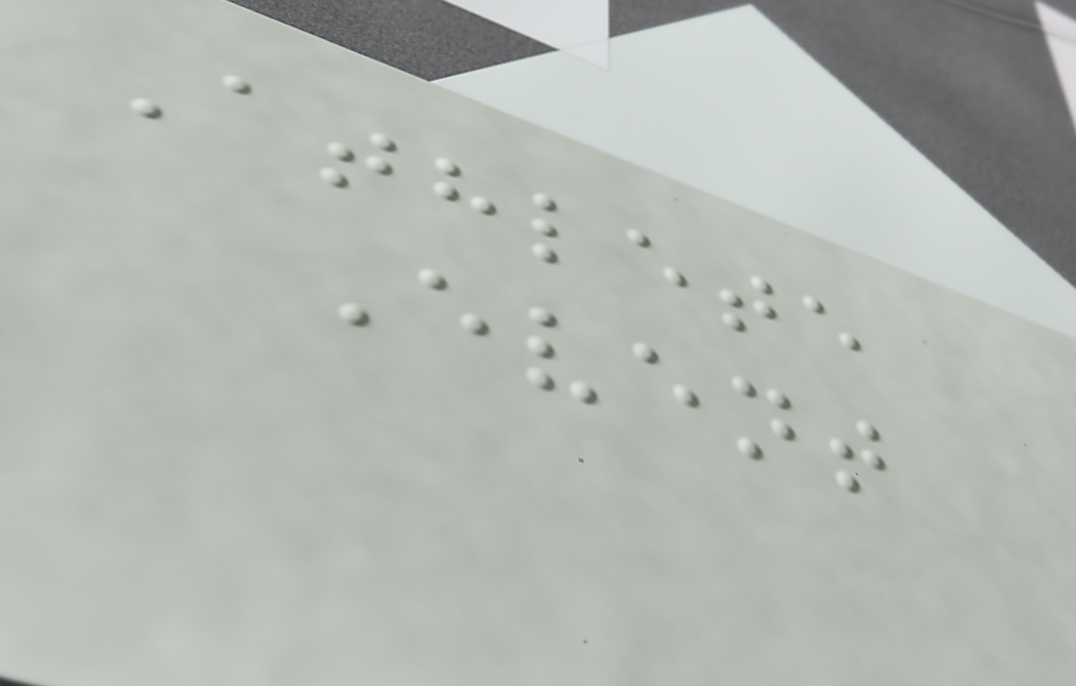Athlete
Event
